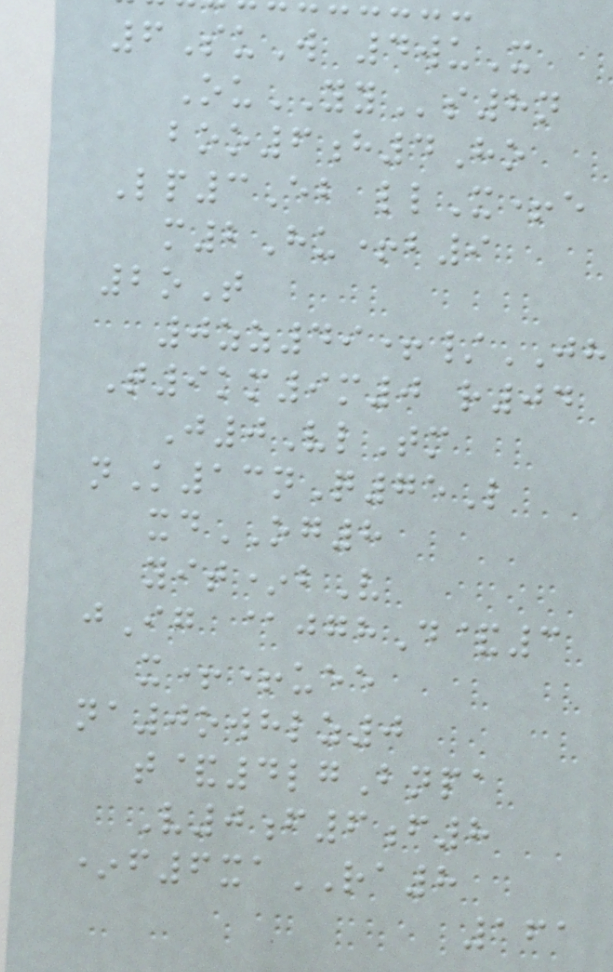6SuW 4wuX
OuYYs8n
boo6h4Ho
Lp3Eb llX+e
m2Hu+b9
2oT
0zz49+/JH
T9km9m0 r04
J0VlTm
nK13nQ75L
xdOG8
yit*bV
jIg @jghD&3
x++uee
na0owhlz0
t&4lgBnpa
V0f6f8
*f6xaRA8
161
